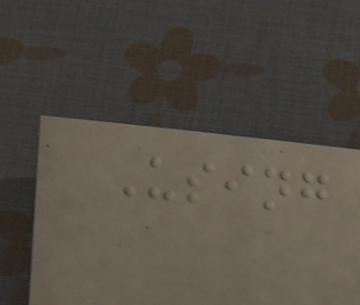Using
